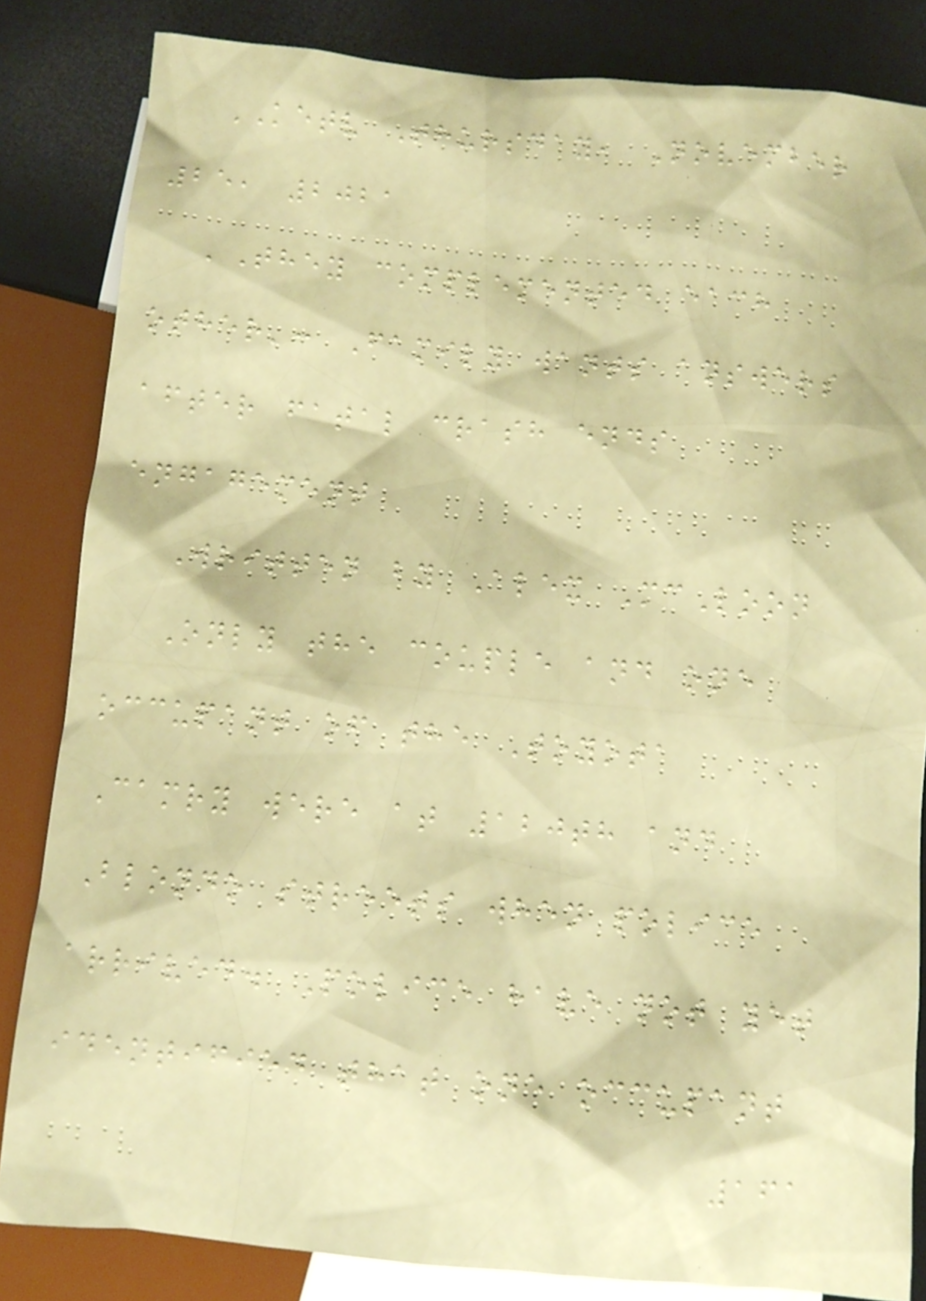KETV Thursday, November
25, 2021
'They complemented each
other': Family wants answers
after fatal crash ends
engagement
Written by Alex McLoon
Only the couple and one
occupant of the Toyota
Camry were at 120th and
Blondo streets when police
arrived. Police have not yet
identified that one occupant
161
